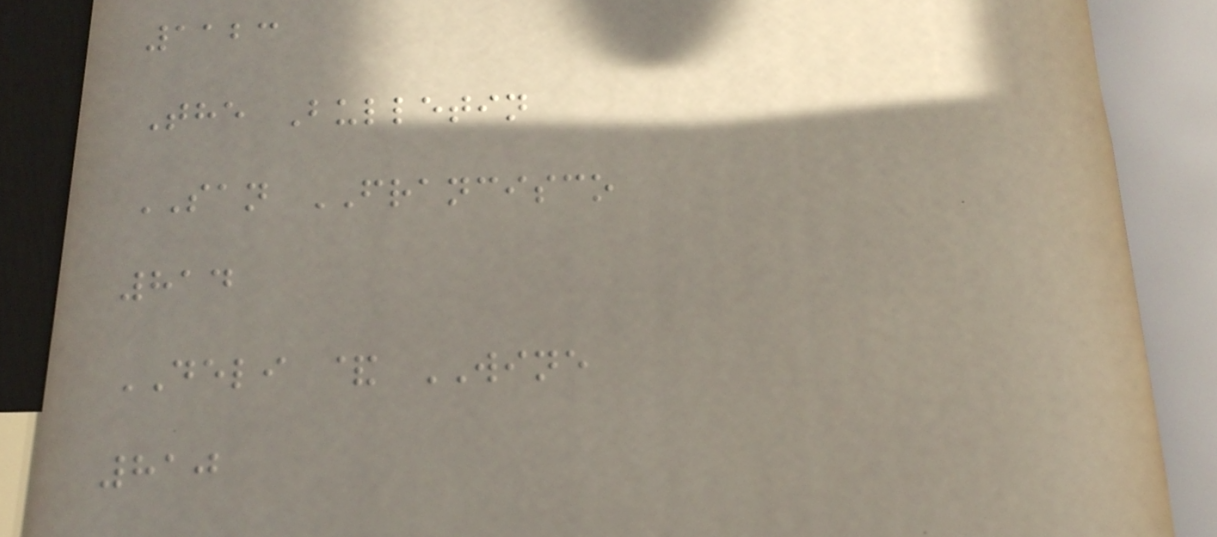1123
The Bulletin
SAN FRANCISCO
814
DELI & WINE
810
